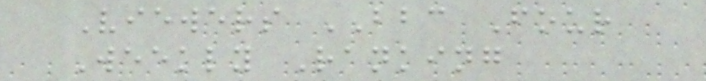Viewers BBC Four
Weekly Ranking
